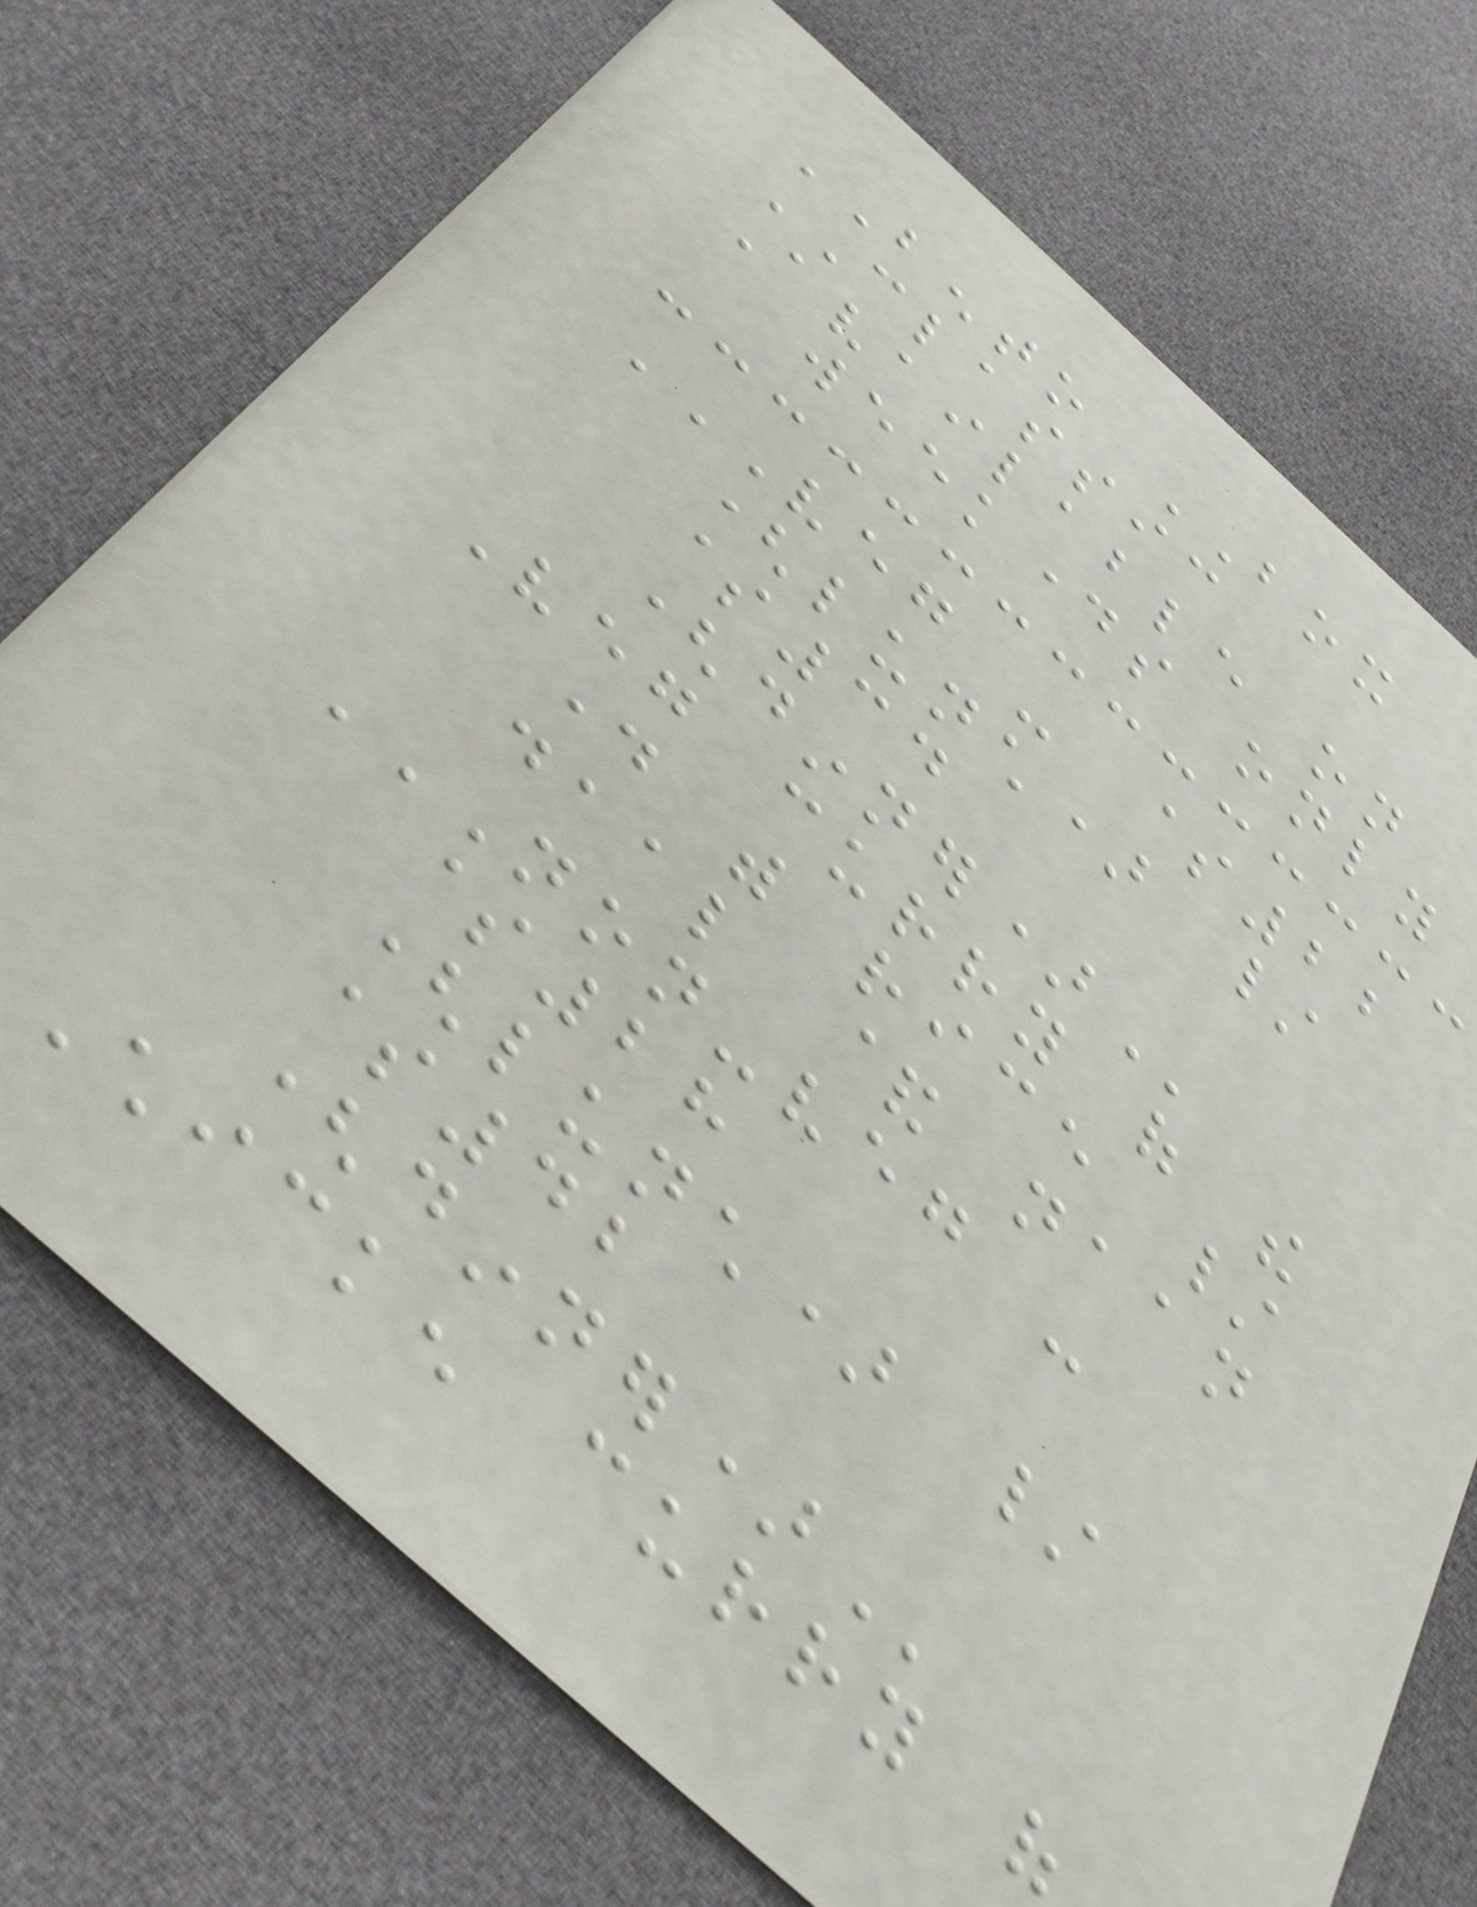BENTO BOX
CLASSIC
Available on
weekdays only
VEG - $22
(LUNCH) /
$34
(DINNER)
Veg curry of the
day with rice /
daal & naan
NON-VEG -
$28
(LUNCH) /
$42
(DINNER)
Chicken curry of
